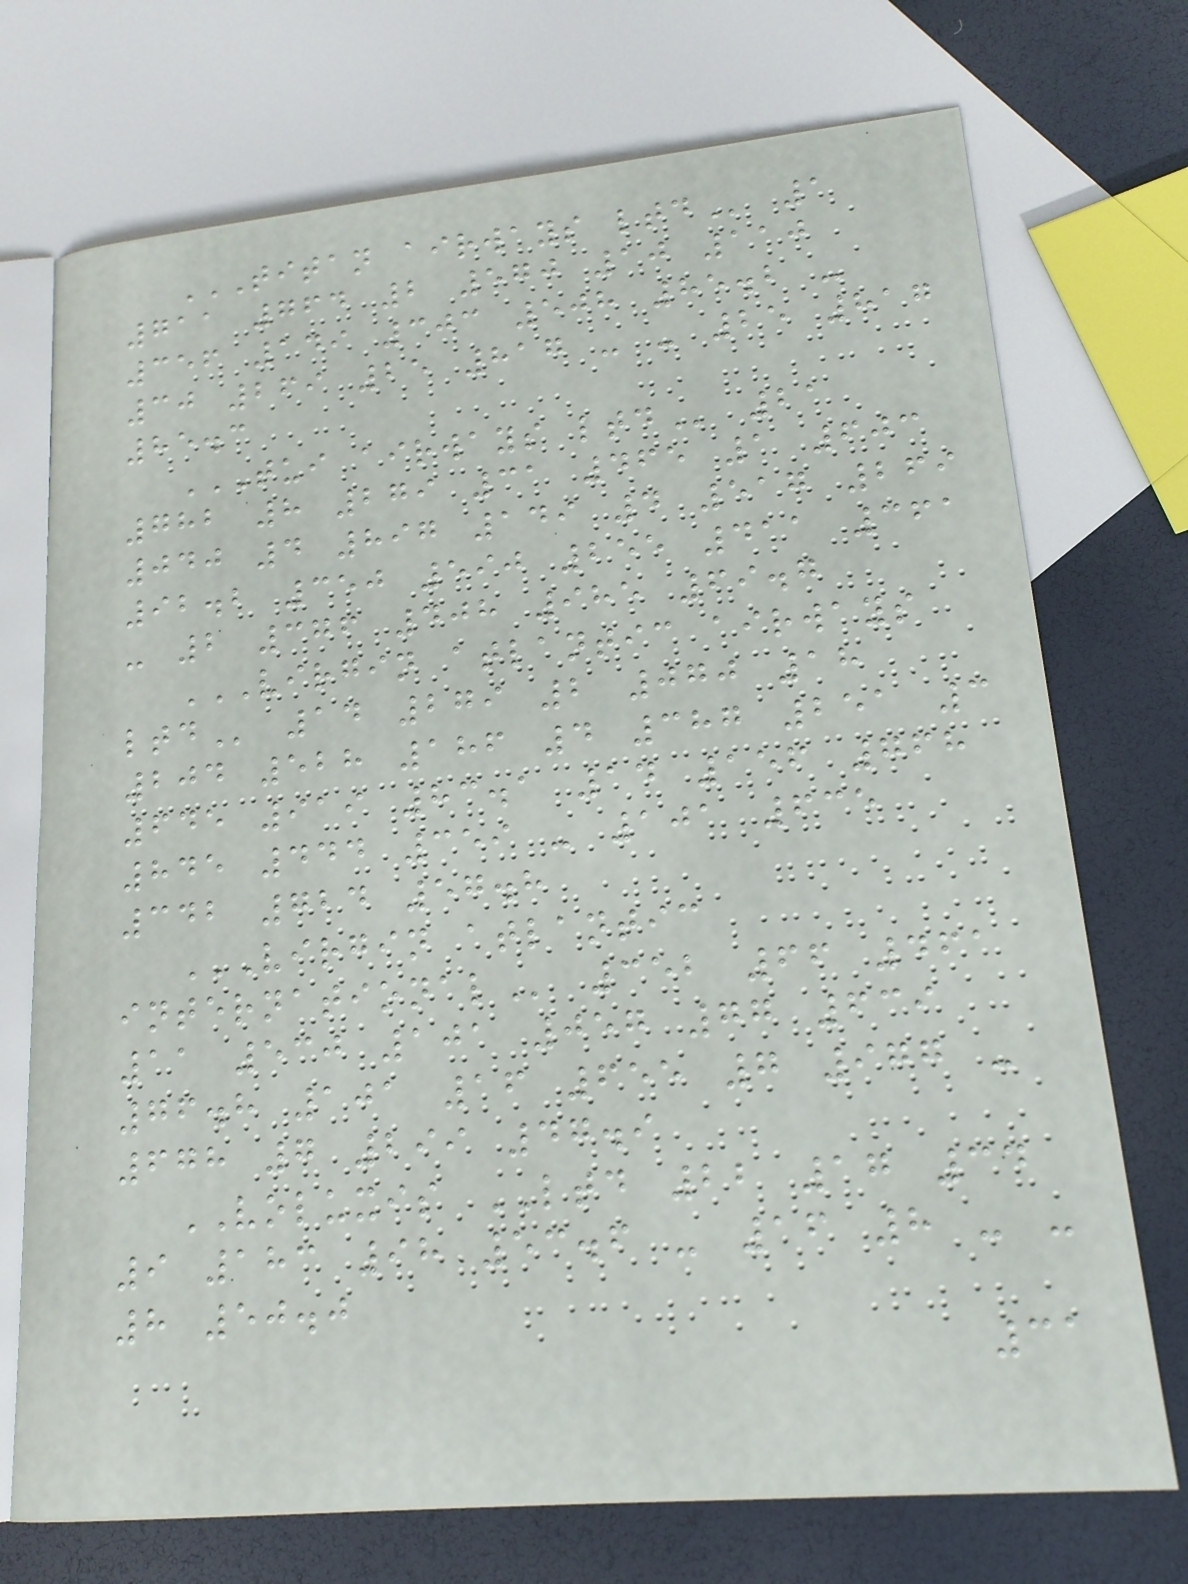TITAN AIRWAYS LTD 1
711 764 2 570 10 110
356 149 303 508 85.2 -
30 269 25 817 - - 25 817
85.3
TUI AIRWAYS LTD 21
782 8 279 31 465 1 603
040 4 897 149 4 517 269
92.2 350 590 255 411 361
- 2 376 408 985 69.7
VIRGIN ATLANTIC AIRWAYS
LTD 14 279 2 070 18
204 528 186 4 387 251 3
645 919 83.1 14 156 768
845 444 359 - 101 635
342 724 57.8
VIRGIN ATLANTIC
INTERNATIONAL 352 66 461
11 530 101 057 77 639
76.8 101 16 655 7 977 -
678 7 299 47.9
VOLUXIS LTD 22 17 34
9 183 98 53.6 - 16 8 - -
8 50.0
31
